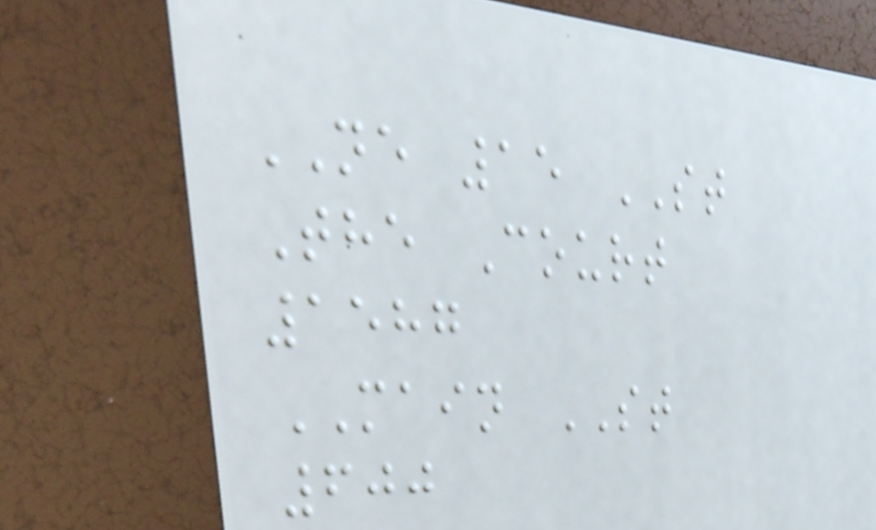NE 15 ST
The Court
1587
MAIN ST
600
